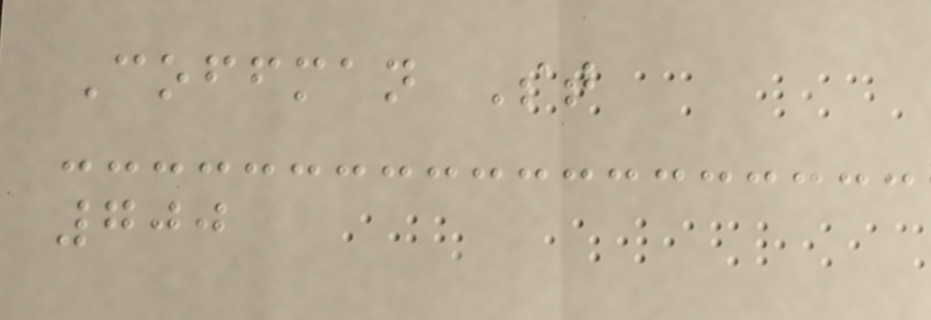Coffman St
700
